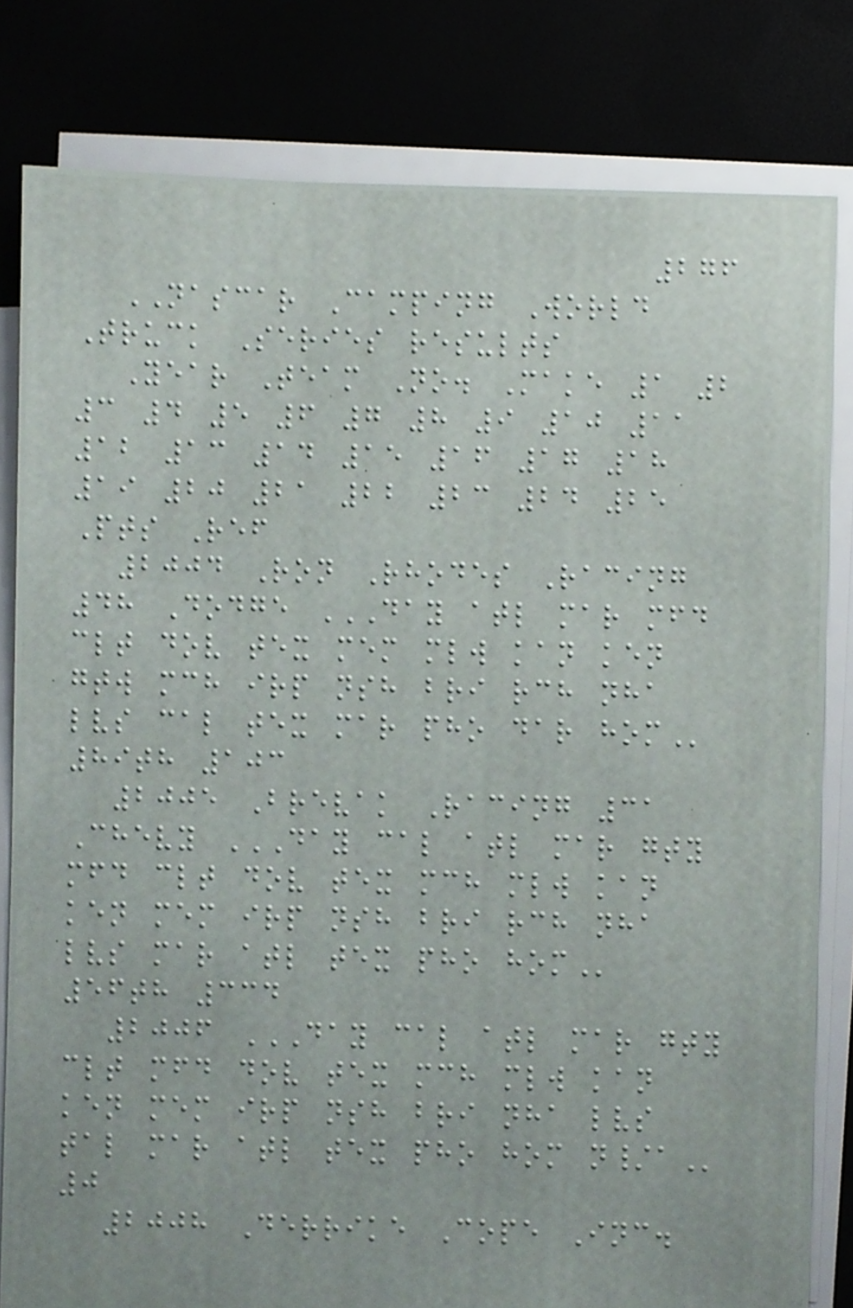276
NASCAR Camping World
Truck Series results
Year Team No. Make 1 2
3 4 5 6 7 8 9 10 11
12 13 14 15 16 17 18
19 20 21 22 23 24 25
Pts Ref
2004 Ron Rhodes Racing
48 Dodge DAY ATL MAR MFD
CLT DOV TEX MEM MLW KAN KEN
GTW MCH IRP NSH BRI RCH NHA
LVS CAL TEX MAR PHO DAR HOM
89th 103
2005 Brevak Racing 31
Chevy DAY CAL ATL MAR GTY
MFD CLT DOV TEX MCH MLW KAN
KEN MEM IRP NSH BRI RCH NHA
LVS MAR ATL TEX PHO HOM
56th 334
2006 DAY CAL ATL MAR GTY
CLT MFD DOV TEX MCH MLW KAN
KEN MEM IRP NSH BRI NHA LVS
TAL MAR ATL TEX PHO HOM N/A
0
2008 Derrike Cope Inc.
